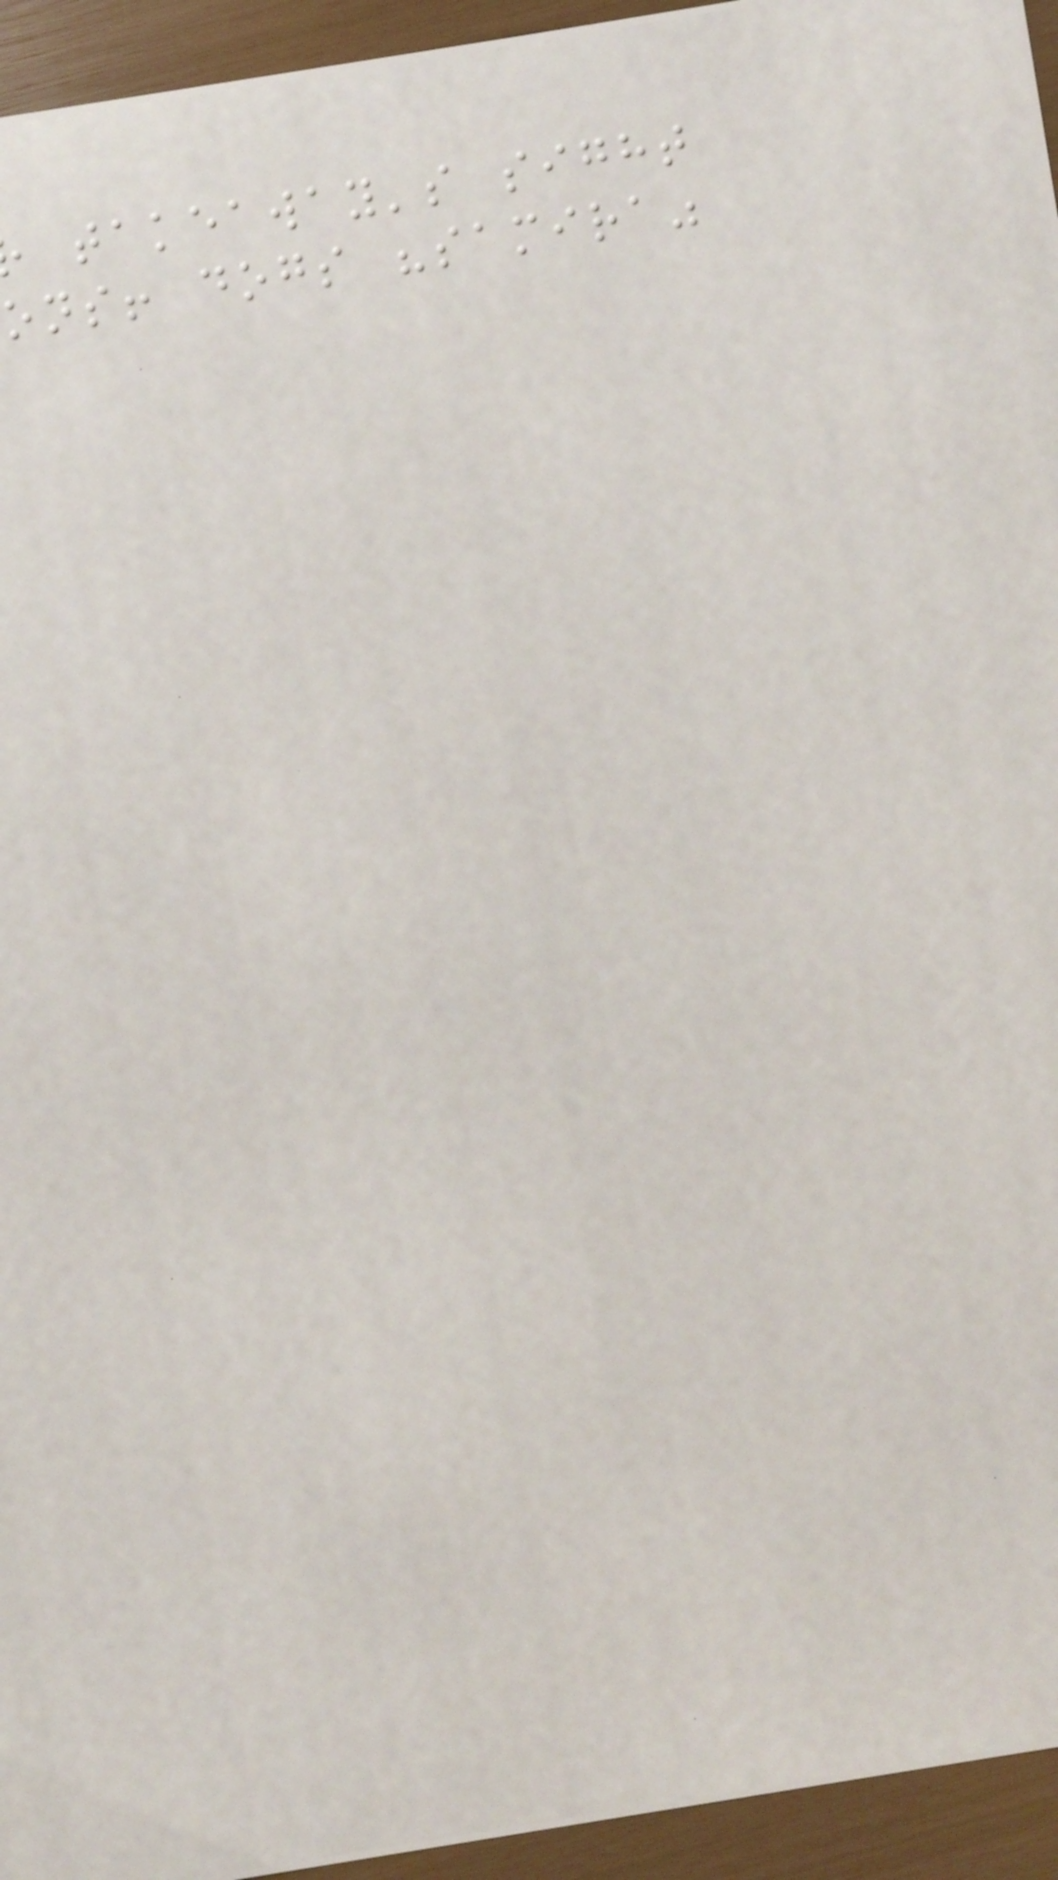takeaway's sight
ons! dogs "samira"
